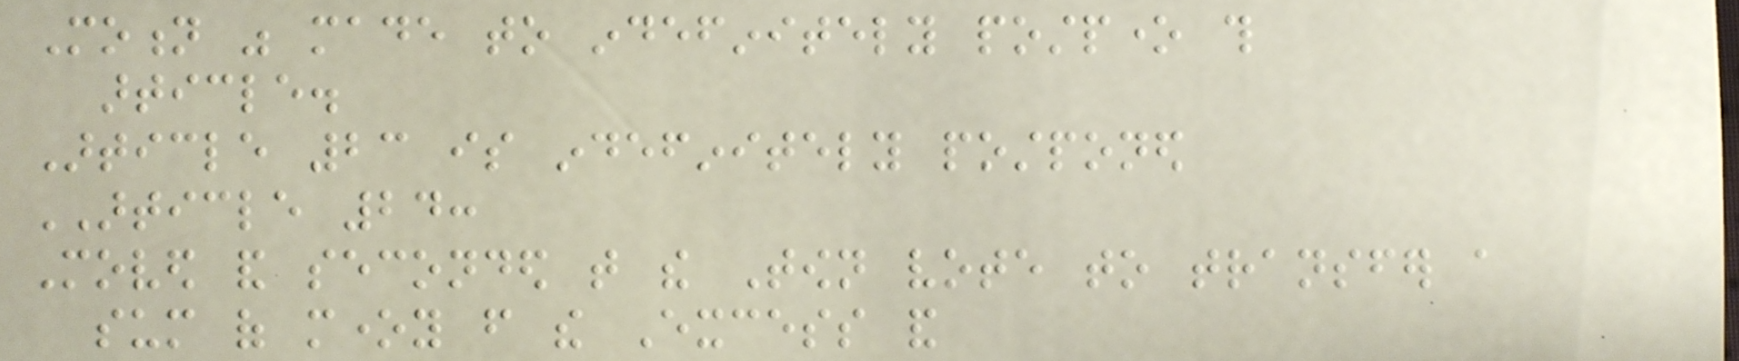Motion was made to indefinitely postpone this
article.
Article 23 is indefinitely postponed
ARTICLE 24:
Moved and seconded that the Town vote to transfer a
sum of money from the Excess and
